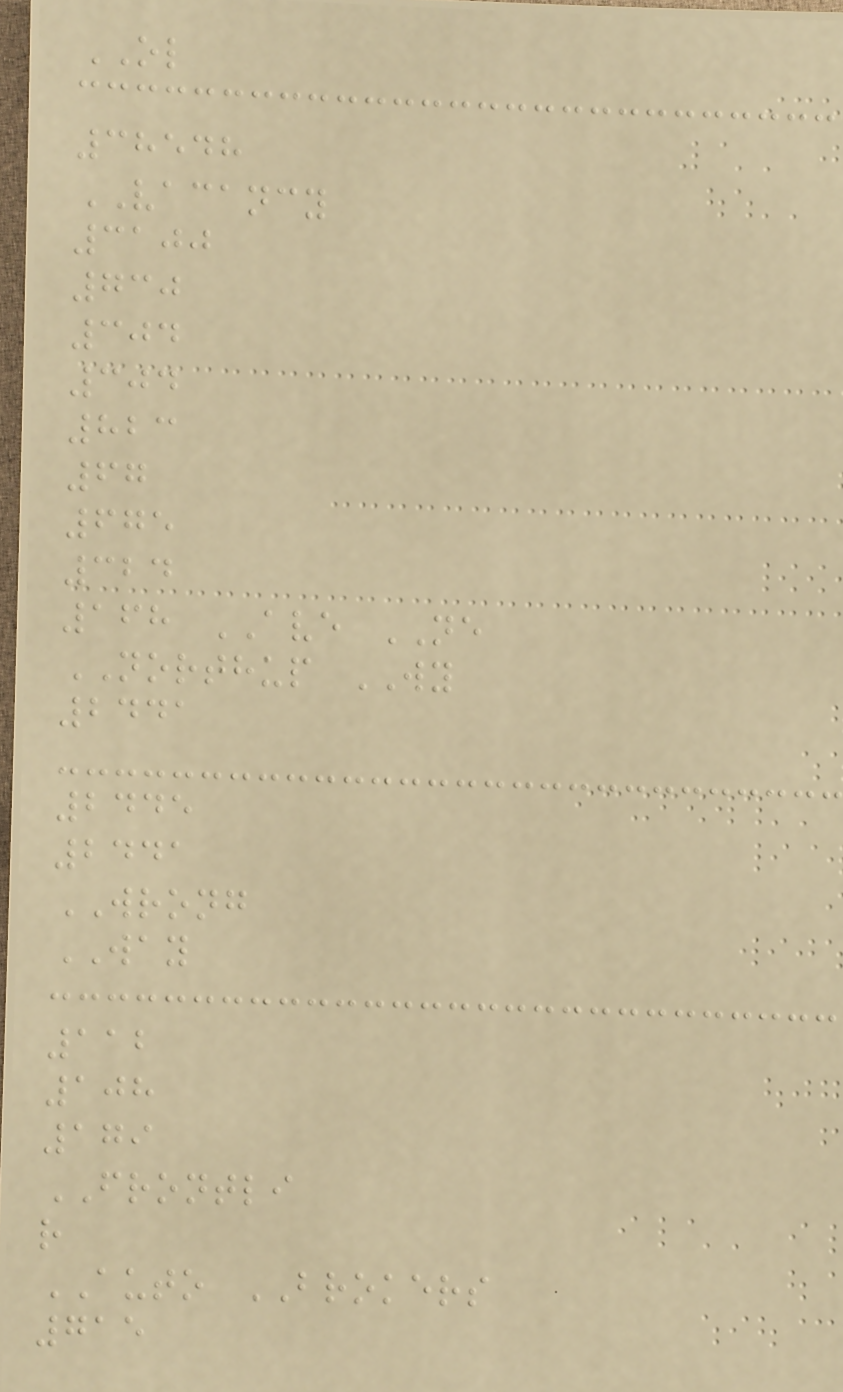OL
38548
VACANCY
3100
730
304
304
823
67
675
324
168 AVE NE
NORTHUP WY
2441
2445
2441
WRONG
WAY
112
108
179
FRONTLI
r
AUTO BROKERS
715
